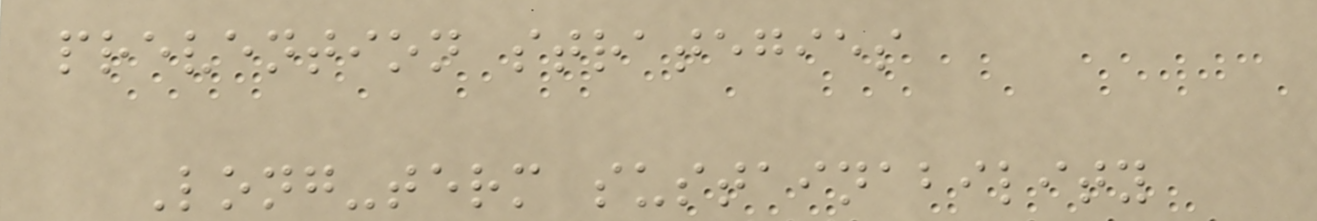prevention strategies
Long-term sustainability
